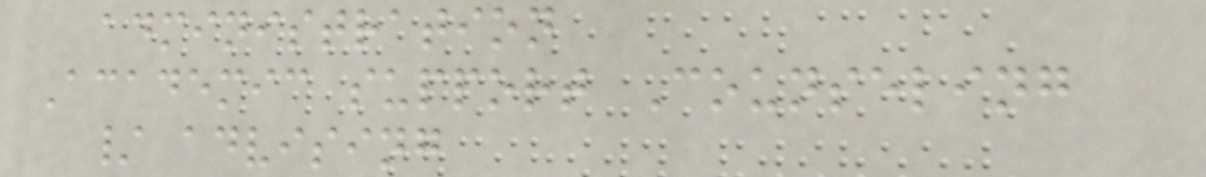administration
Academic support Counseling
/ advising
